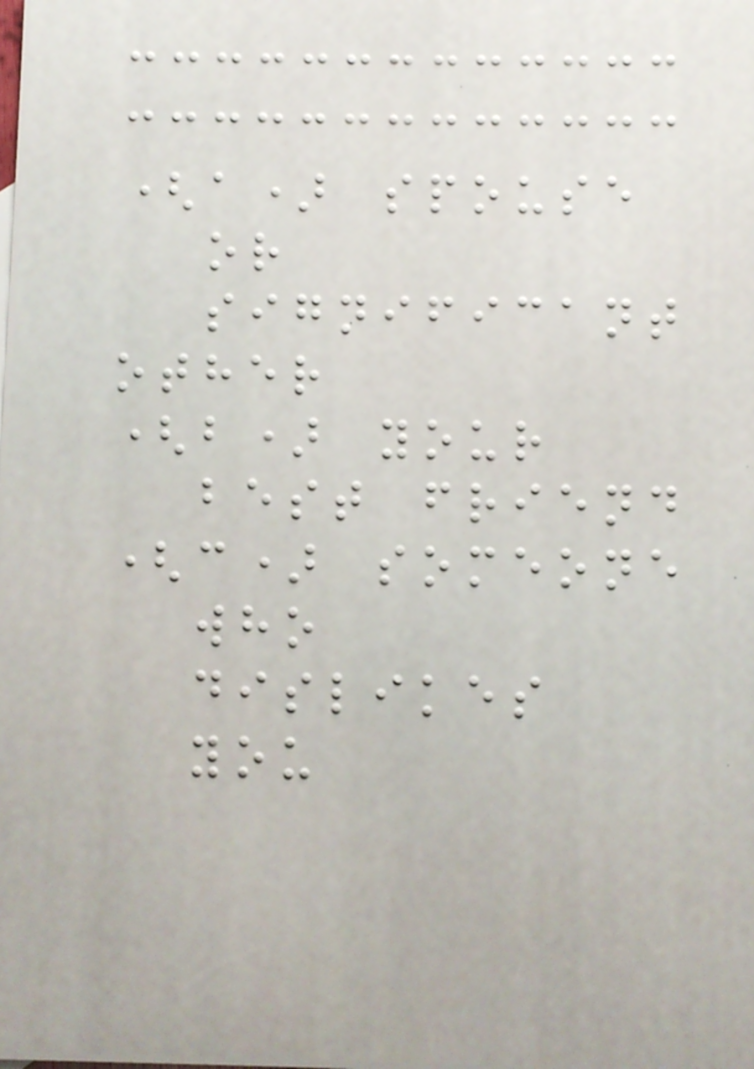(a) spouse
or
significant
other
(b) your
best friend
(c) someone
who
dislikes
you
